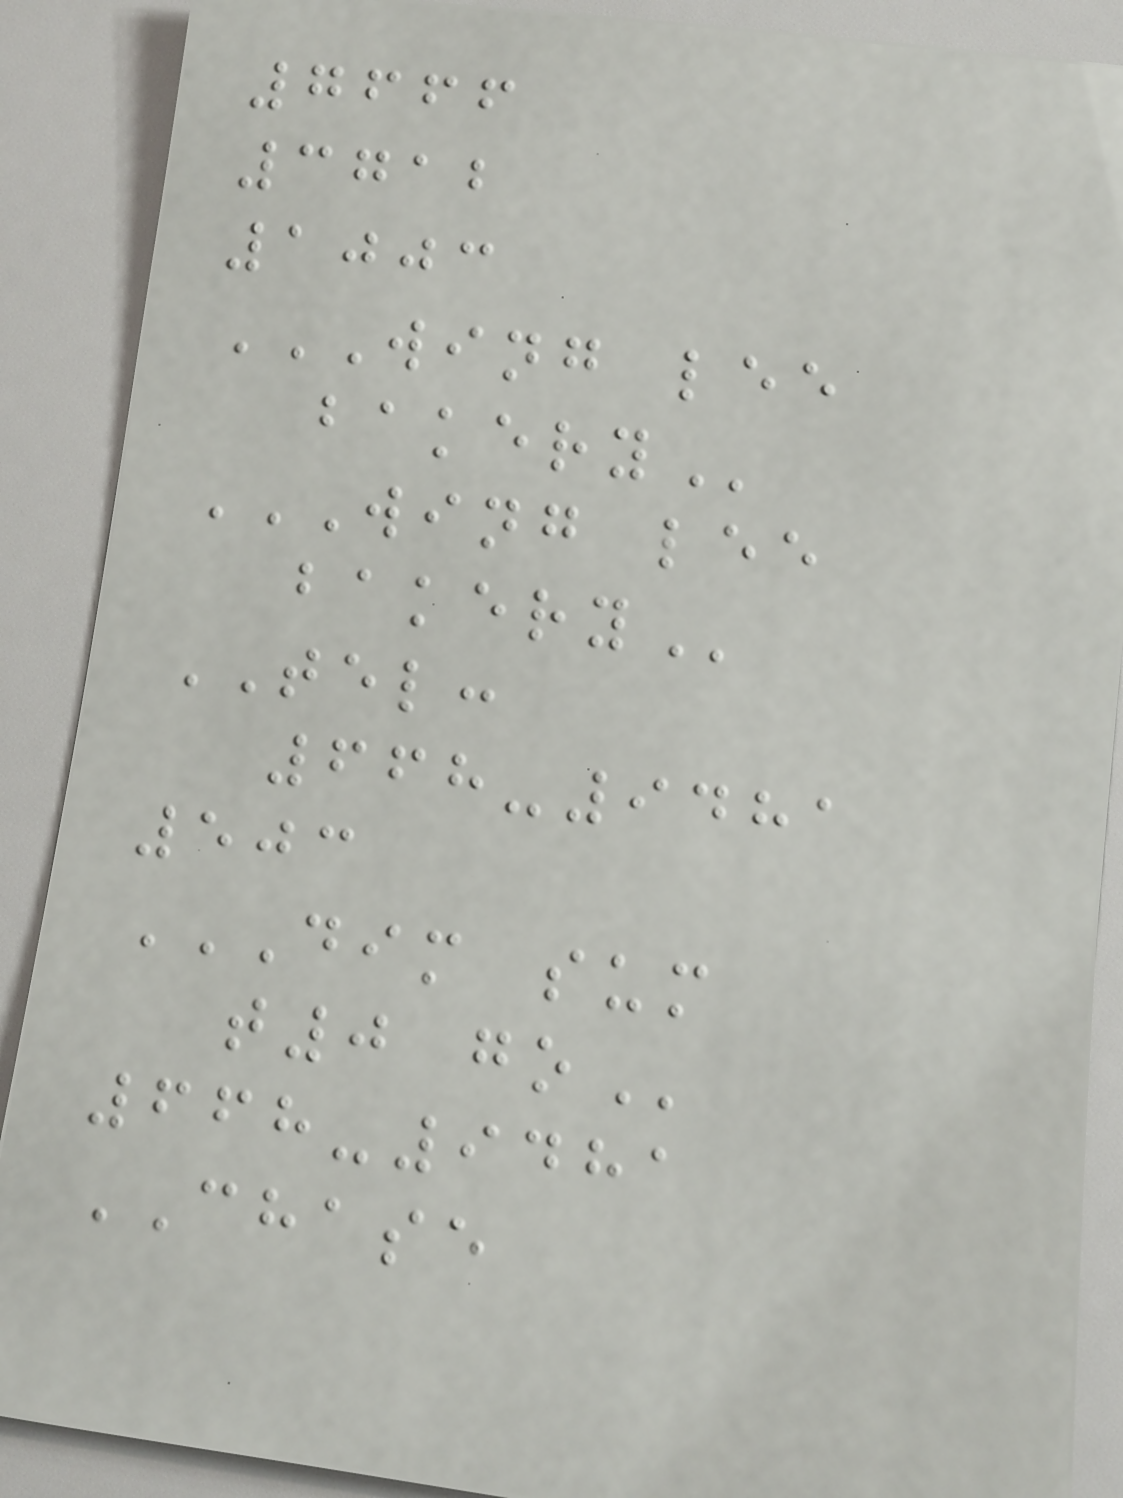7666
3712
1003
WING LEE
BAKERY
WING LEE
BAKERY
TEL:
668-9481
503
DIM SUM
T0 GO
668-9481
CHASE
